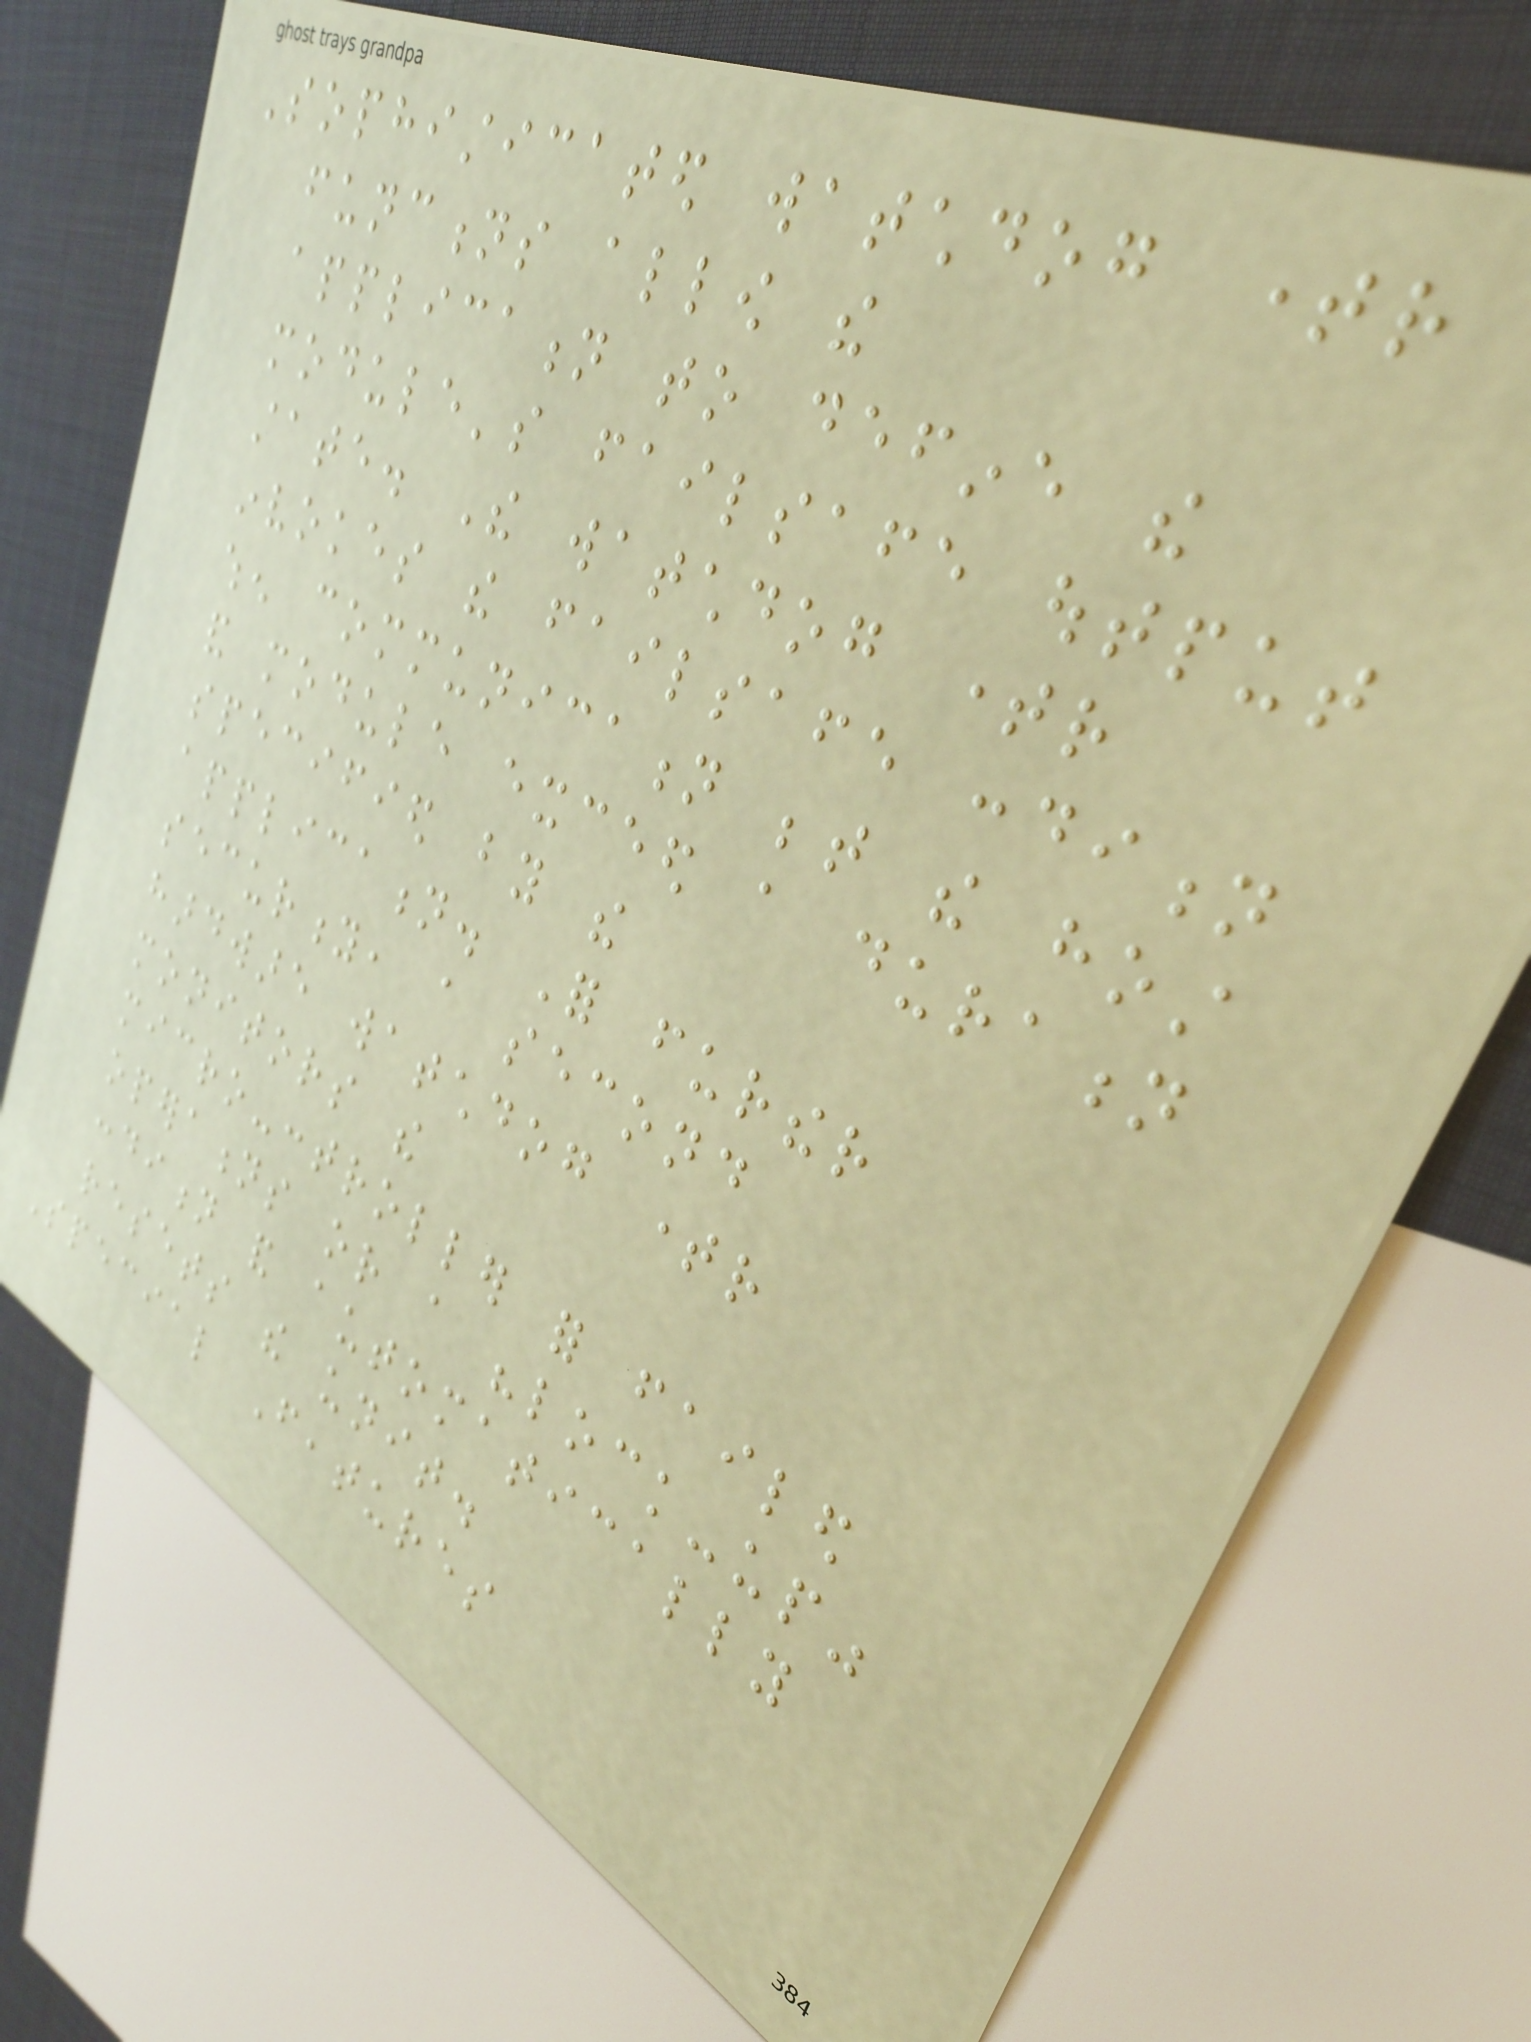Sophisticated watchdog timer
functions allow the
application to define the
module's failsafe output
state. The watchdog timer
invokes the failsafe condition
when communication between the host
and module exceed a duration
specified by the
application. For further
security, a second
hardware watchdog timer
monitors the
micro-controller for failed
operations or a "lock-up"
condition and automatically
resets the unit.
Special Features
